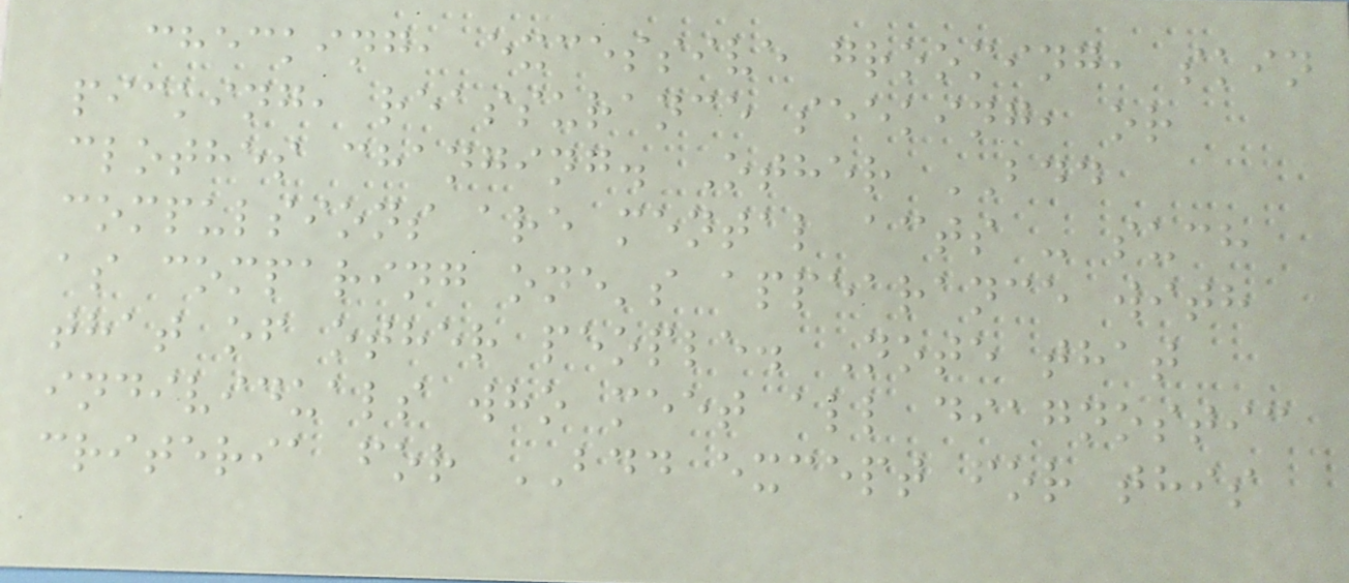checking, excessive grooming, skin
picking, reassurance seeking, or
clothes changing. Other BDD
compulsions are mental acts - such
as comparing one's appearance with
that of other people. Note that
individuals who meet all diagnostic
criteria for BDD except for this
